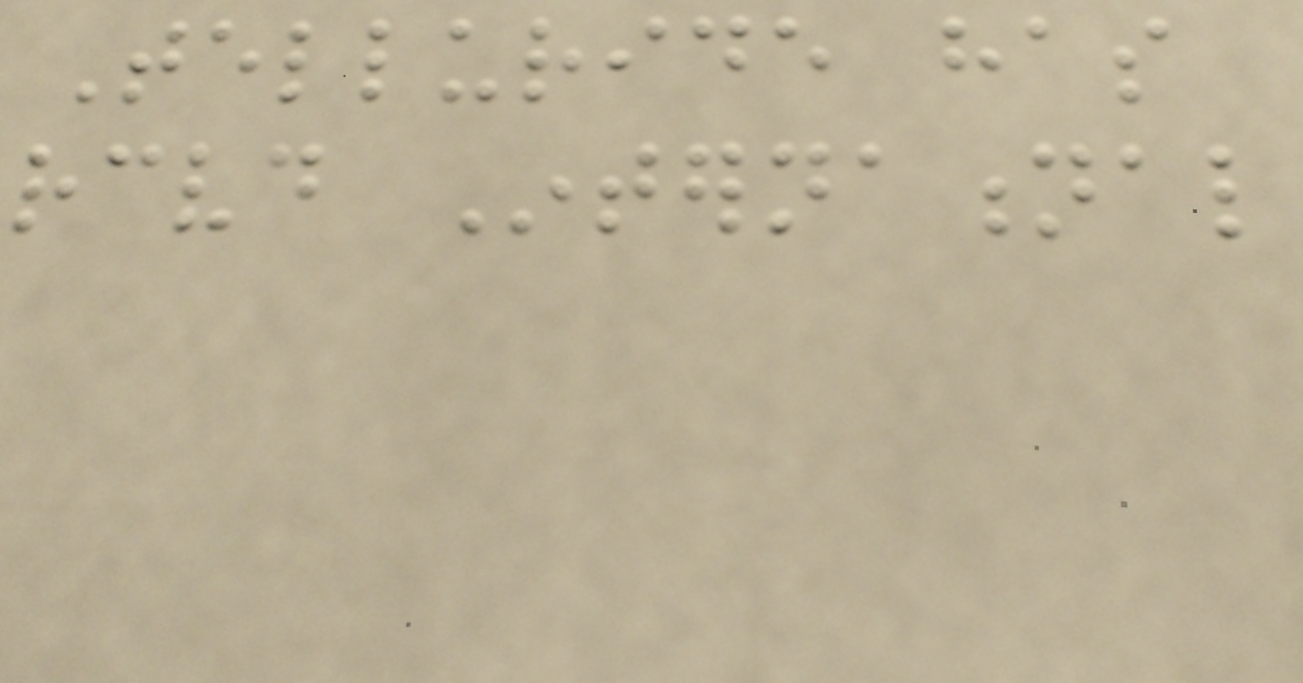Telluride has
received International
